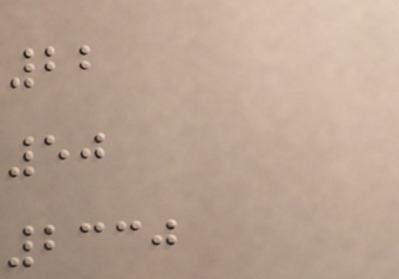22
50
2330
